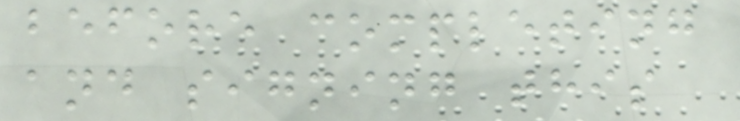before completing
and signing this
